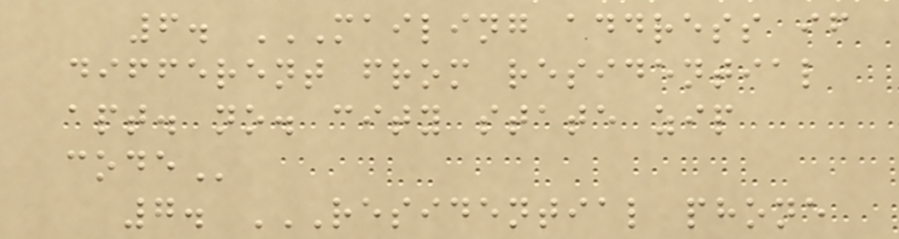6. MAILING ADDRESS IF
DIFFERENT FROM RESIDENTIAL
APT. NO. CITY STATE ZIP
CODE
7. RESIDENTIAL PHONE
